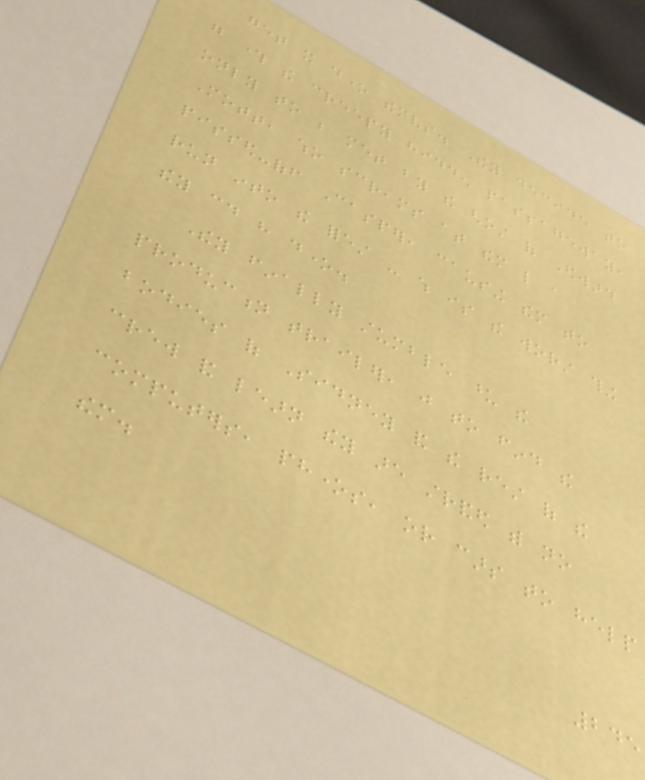get it done themselves. They decide to
go through the creepy hidden passageway,
only to be met by the ghost of Edward
Mott, who screams at them like a
pissed-off Casper, causing them to
run into the forest - which is the worst thing
they could have done.
They finally stumble upon the
production trailer, just to find the
bodies of Sidney and the rest of the
crew and learn they are stranded with no
computers, phones, or cars to help
them.
245
